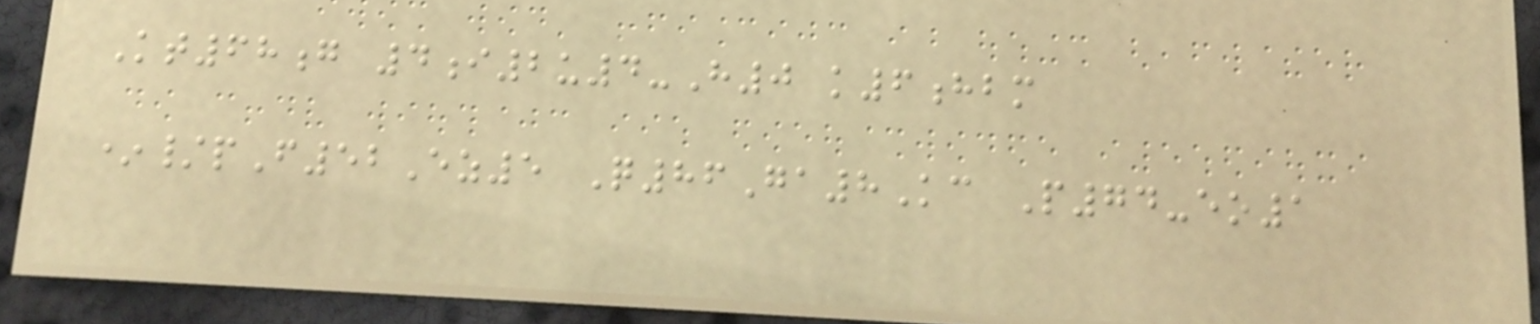Kt68g 4i2u4-H0 k6hbm
*/pF52Ez5 Q86Ga8Kc P74-eo1
